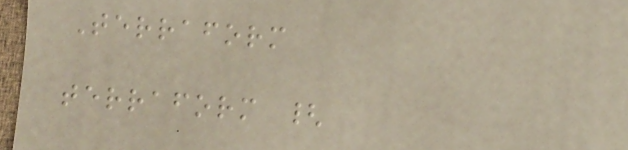Terraform
terraform {
